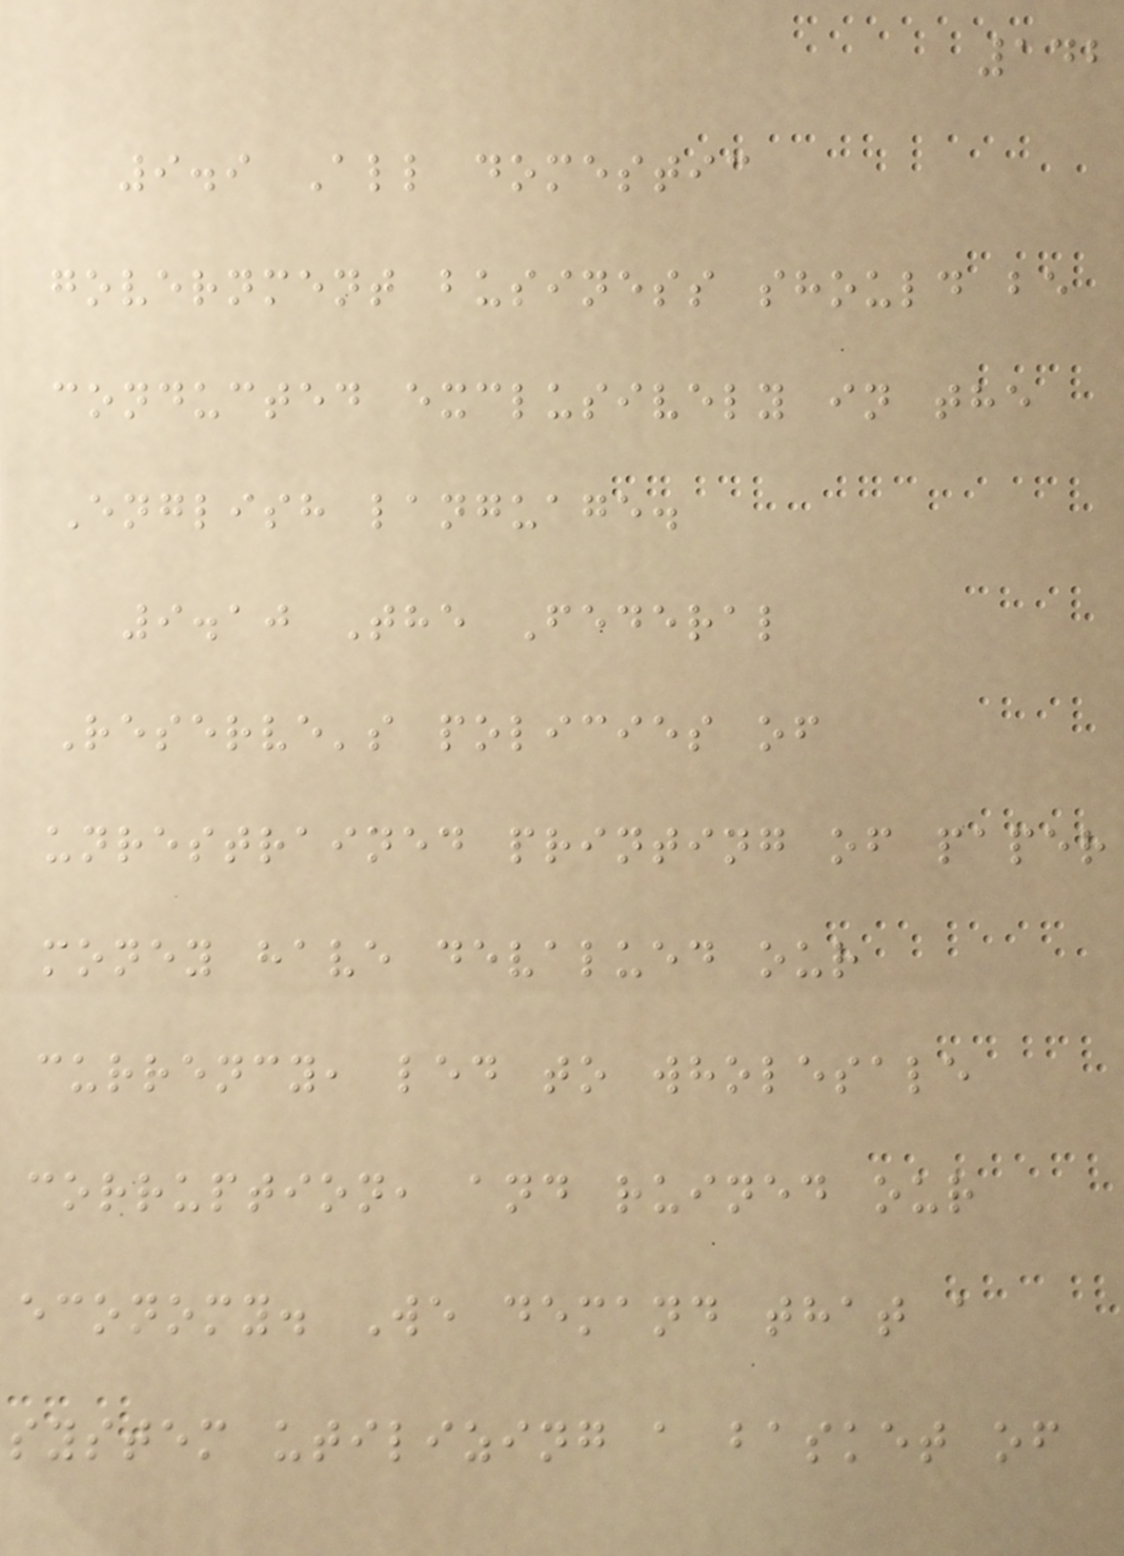142
9.9 All domestic
government business should be
conducted exclusively in the
English language.
9.10 The Federal
Reserve's policies of
unrestrained printing of paper
money have devalued our
currency, led to wholesale
corruption, and ruined our
economy. We demand that a
system utilizing a basket of
